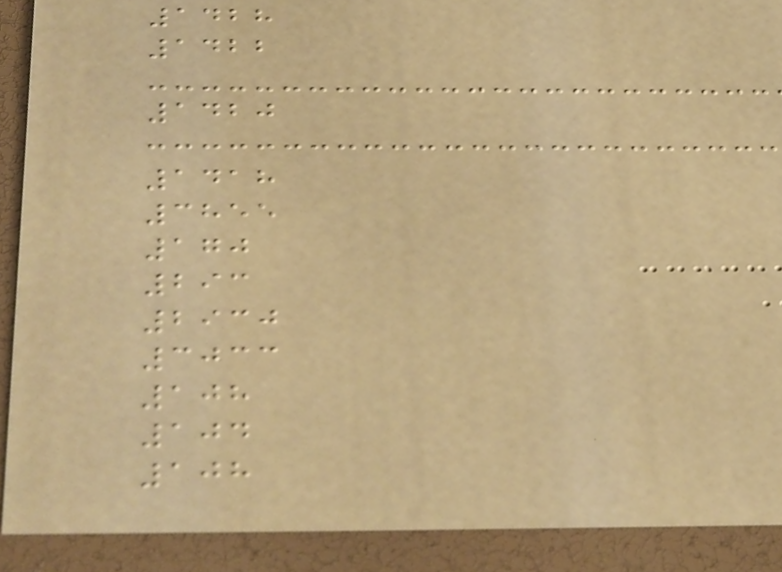1428
1422
1420
1418
3855
170
293
2930
3033
108
104
108
